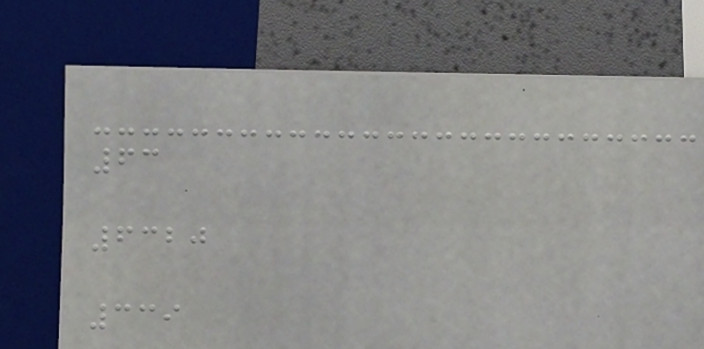63
6320
339
